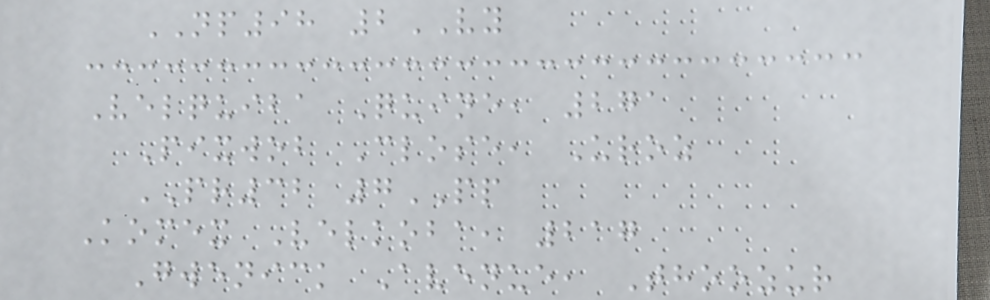NP98 2VY
Velquiba Quine, 271
Pixwob Close, Uroz
PR32 7PP
Komex Velkoba, 217
Gwenick Avenue, Thoozur
